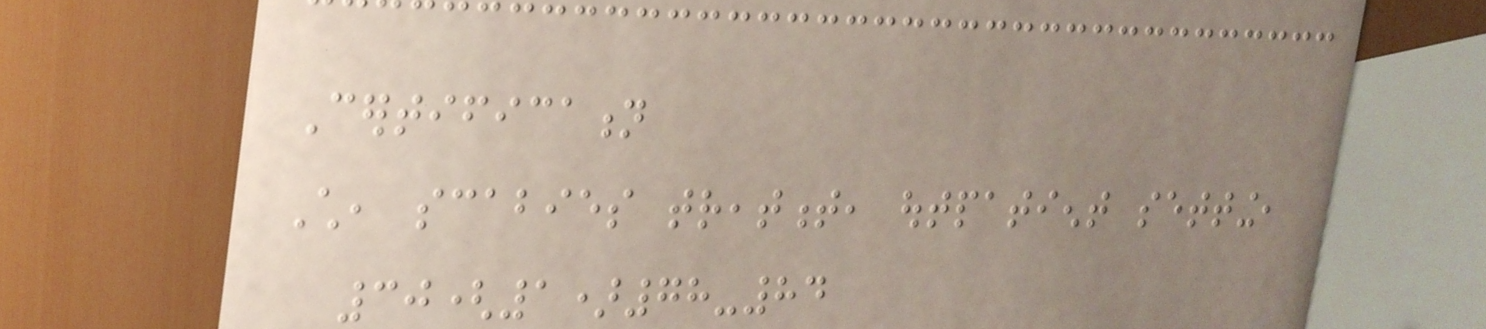Certification
Child, scabies treatment, outpatient setting,
30(1)78-84
